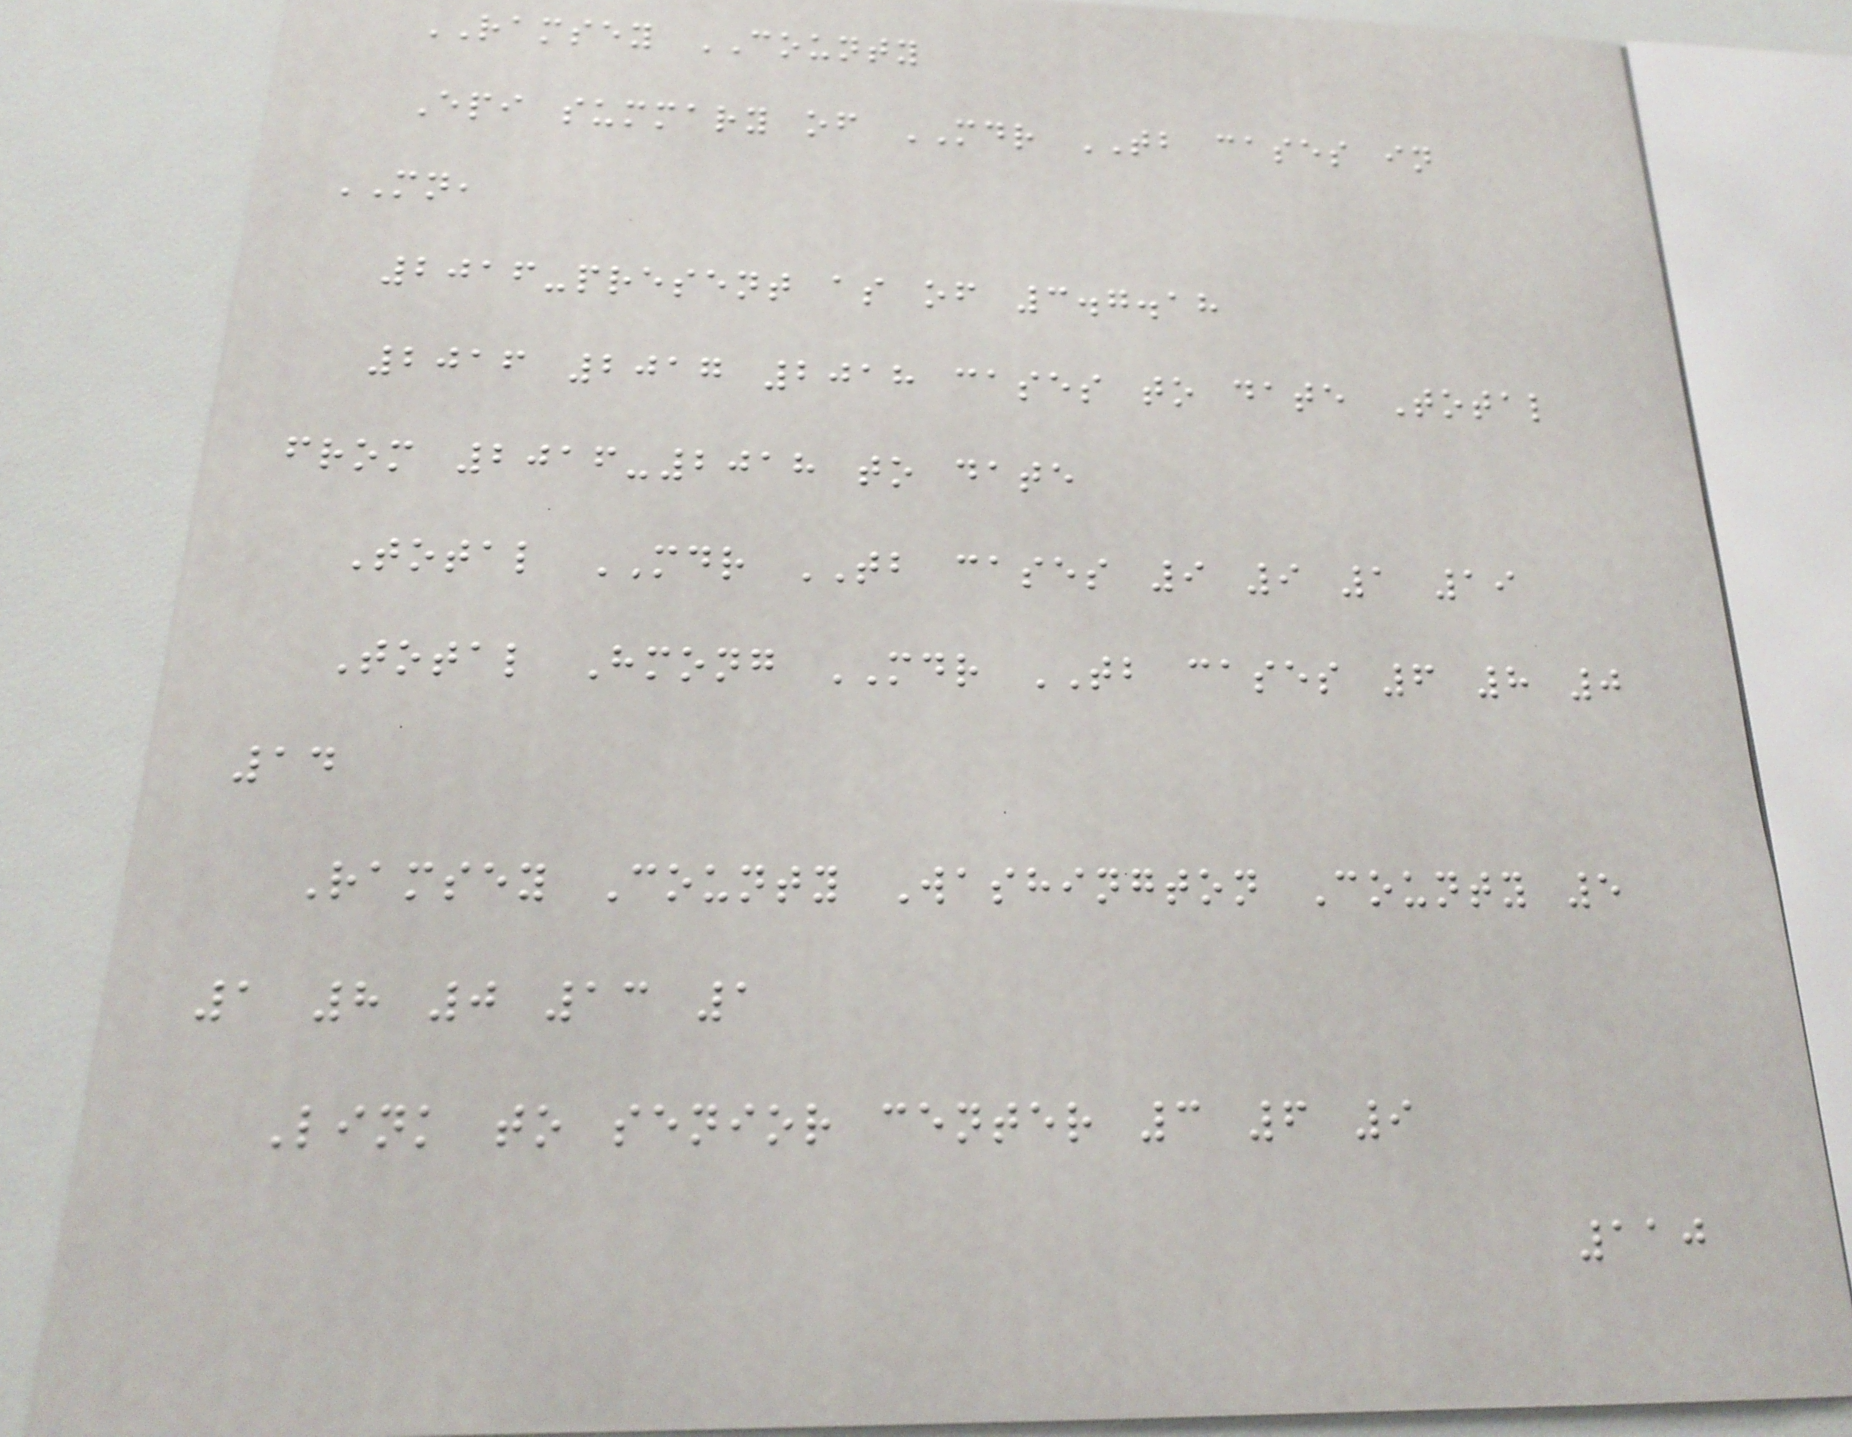RAMSEY COUNTY
Epi summary of MDR TB cases in
MN,
2016-present as of 3.7.18
2016 2017 2018 cases to date Total
from 2016-2018 to date
Total MDR TB cases 9 9 1 19
Total Hmong MDR TB cases 6 8 0
14
Ramsey County Washington County 5
1 8 0 13 1
Link to senior center 3 6 9
110
